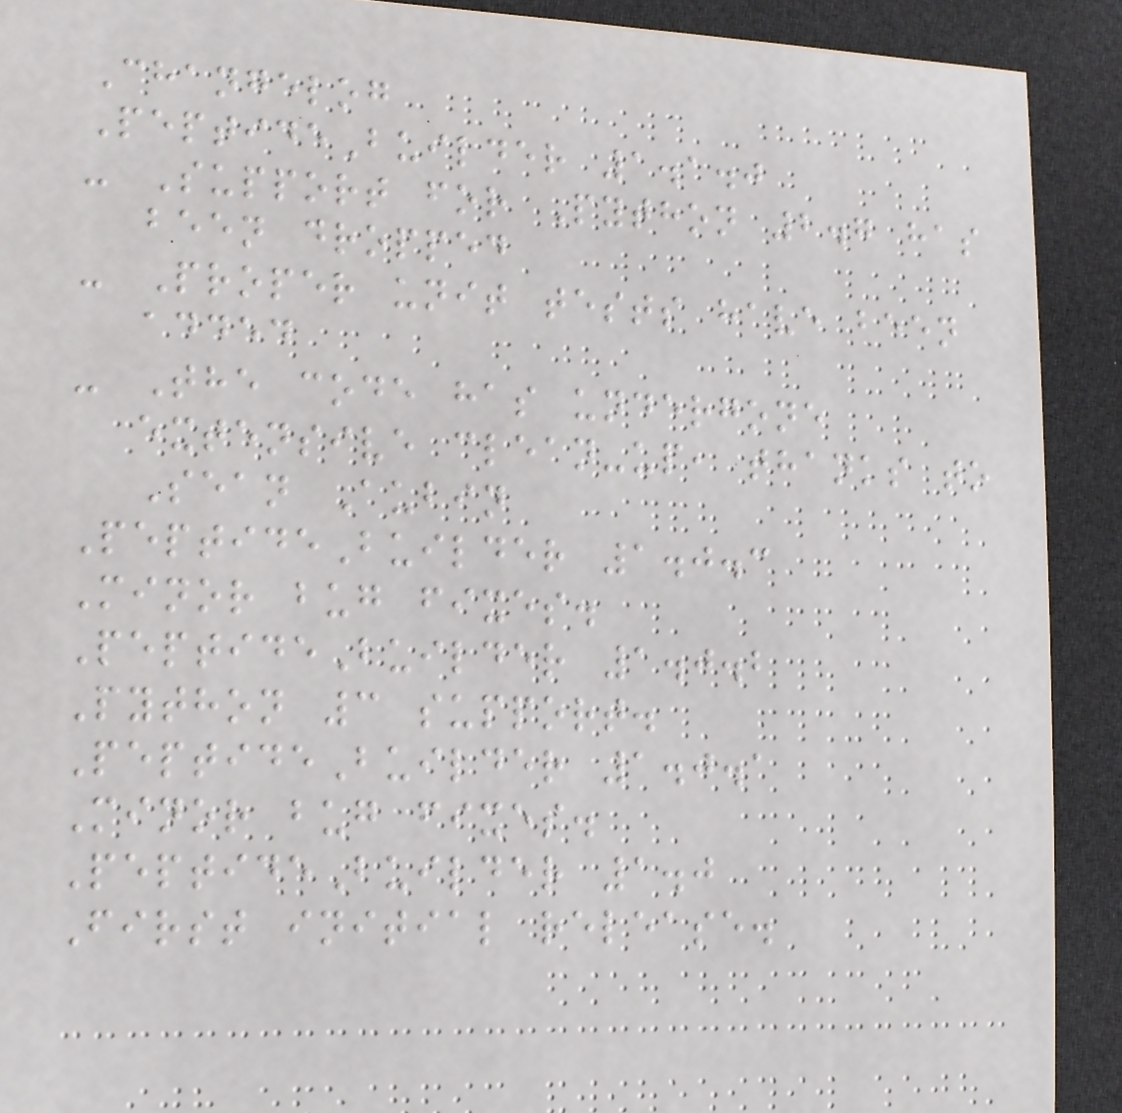Changelog
PeptideBuilder 1.1.0
- Support for Python 2.7 has
been dropped
- Proper unit tests have been
added
- The code has undergone
extensive clean-up, thanks to
Sean Aubin
PeptideBuilder 1.0.3
Minor bug fixes.
PeptideBuilder 1.0.2
Python 3 support.
PeptideBuilder 1.0.1
Minor bug fixes.
PeptideBuilder 1.0
First initial release.
